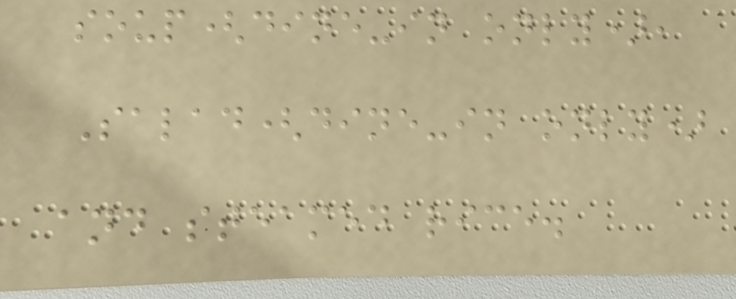soup(dine-in only),
Salad(dine-in only)
and steamed rice.
